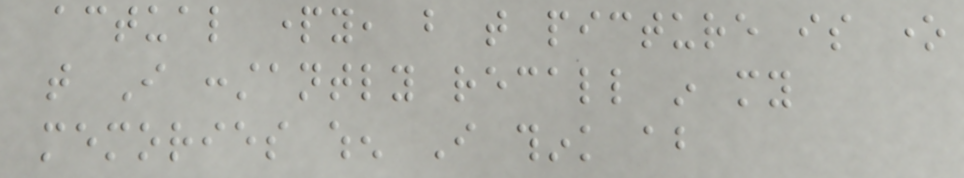actual party, but that picture is one
that I constantly recall in my
memories when I think about
